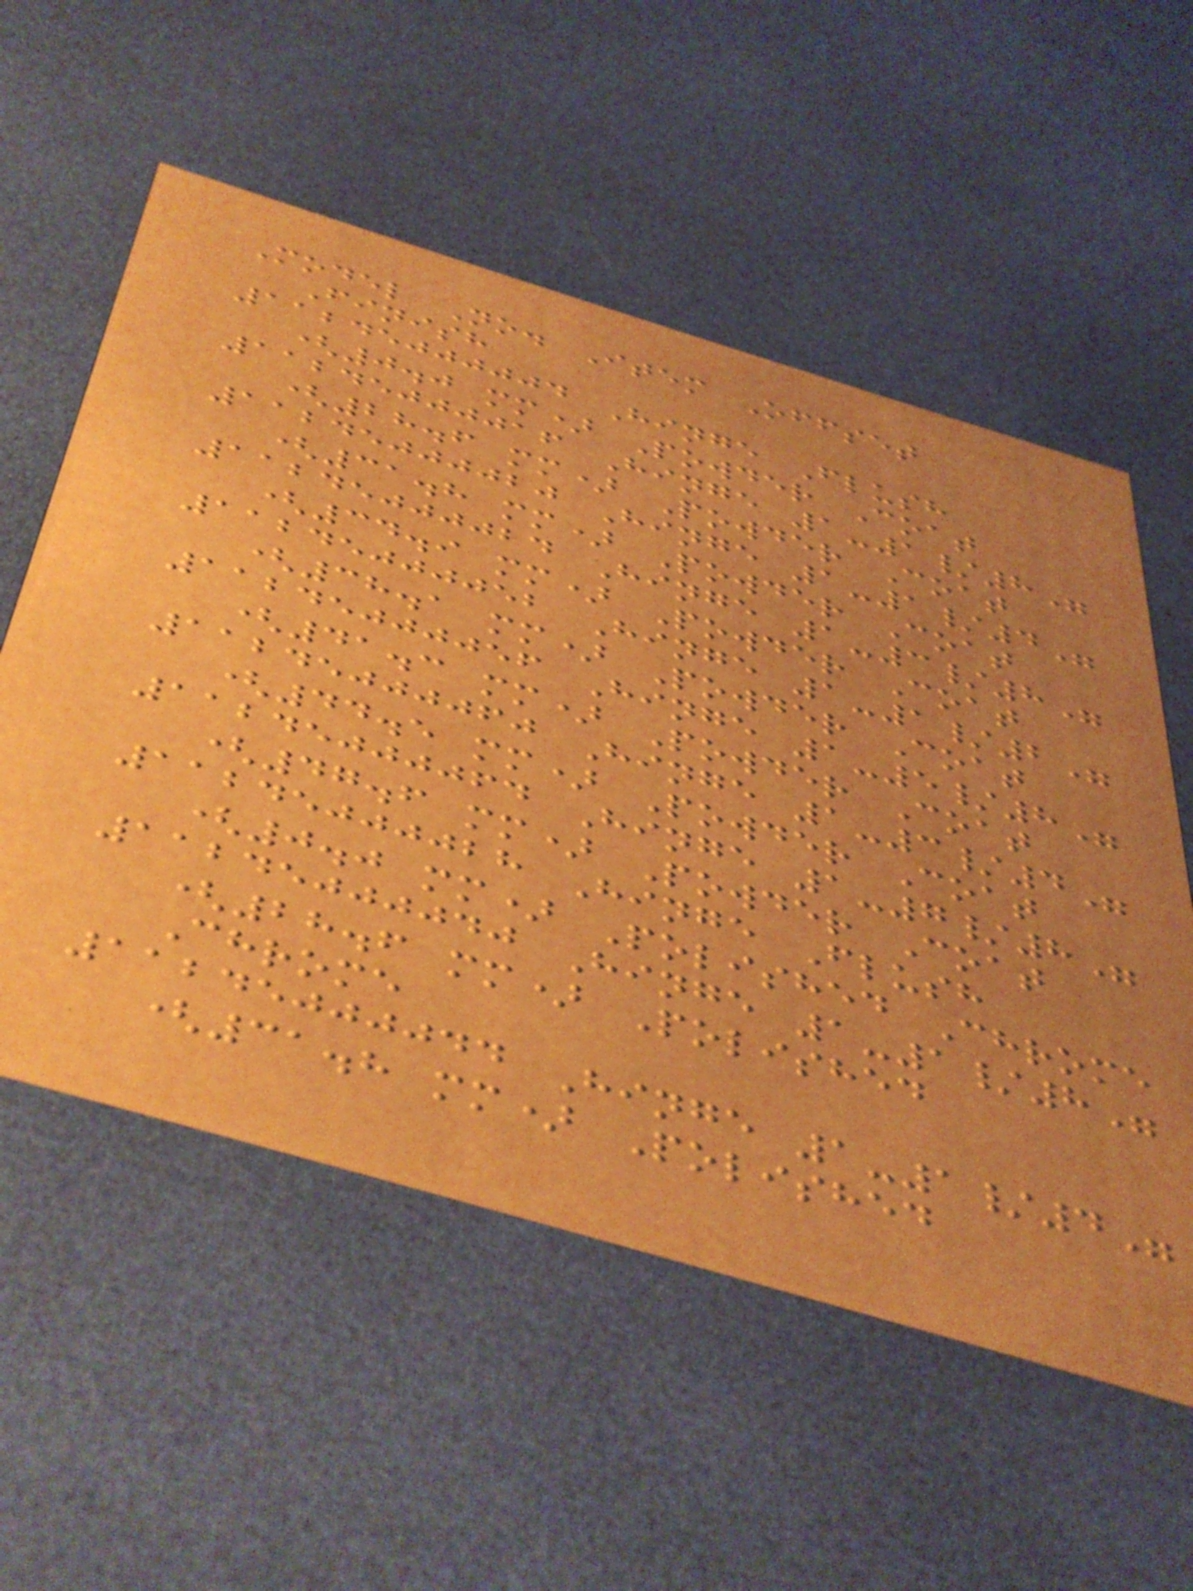Model No. Item Offset
Finish
11245000004 Hinge Flush
(0.0 mm) Powder Coat
11245000016 Hinge 1-1/8"
(28.6 mm) Powder Coat
11245000020 Hinge 1-1/4"
(31.8 mm) Powder Coat
11245000024 Hinge 1-3/8"
(34.9 mm) Powder Coat
11245000052 Hinge 1-1/2"
(38.1 mm) Powder Coat
11245000056 Hinge 1-5/8"
(41.3 mm) Powder Coat
11245000060 Hinge 1-3/4"
(44.5 mm) Powder Coat
11245000064 Hinge 1-7/8"
(47.6 mm) Powder Coat
11245000028 Hinge Flush
(0.0 mm) Polished Chrome
11245000040 Hinge 1-1/8"
(28.6 mm) Polished
Chrome
11245000044 Hinge 1-1/4"
(31.8 mm) Polished
